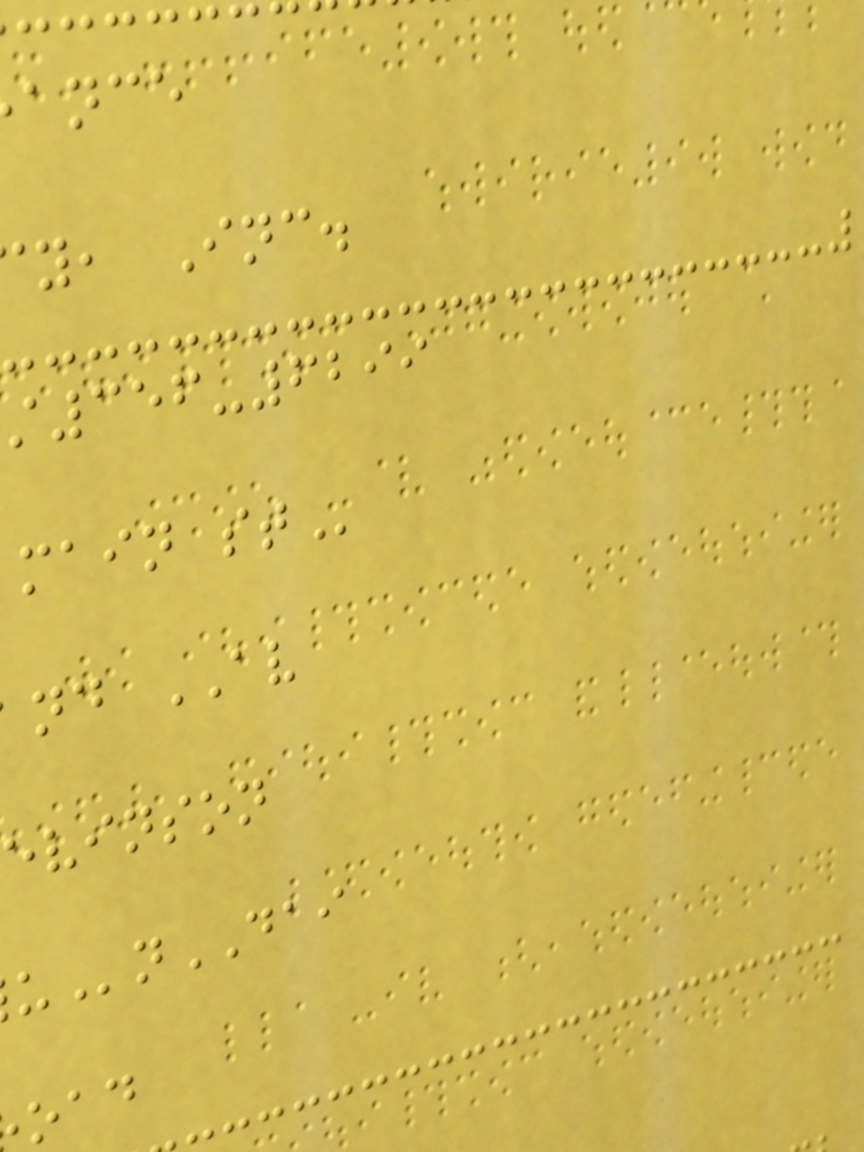ance
y, Inc.
356-6299
main
nd AV
evinson
nDAI
